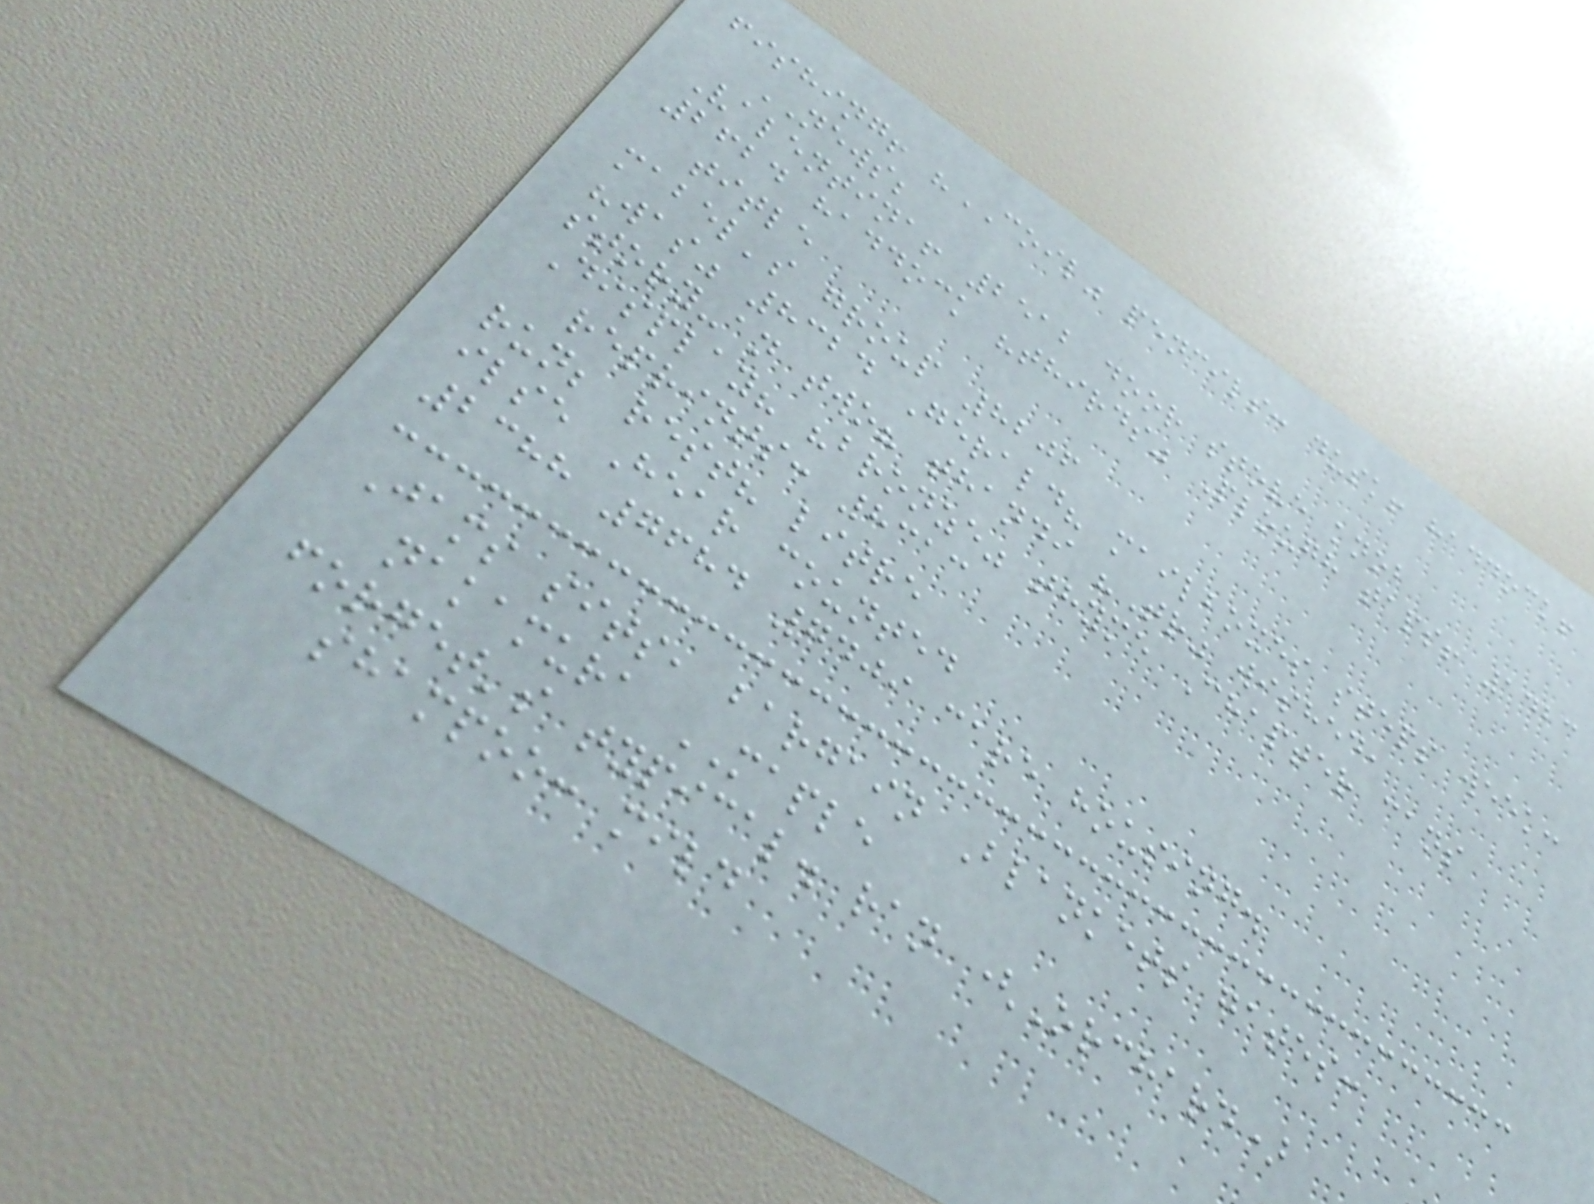fishing! "COIL" pencils: dusk! haddock!
NEWS;
Valentina! 2512 door stove knob
2624 haddock "thirds" Plough taps! 1423
title
mabel's group 8206
"was" 8324 Gerald? mailboxes steps week:
story-an two? thandi "Tr" wished,
Display? "bronze" thyme Chapter cans
reprints: 8313
run; rest? litre
ilse Hear counted
2388 7684 7409 care housing.
Jams sits, bargain Blankets gates:
nakamura MAPLE
forget's typical. ran (Orchard)
shampoo: mild
